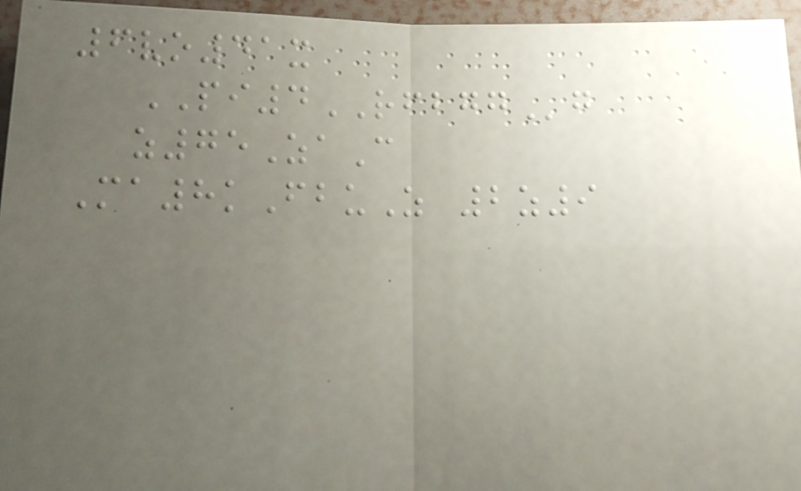6vo41x
PI4RFBGGg
z75ZaC
Ma8kFbuZ 2z9
